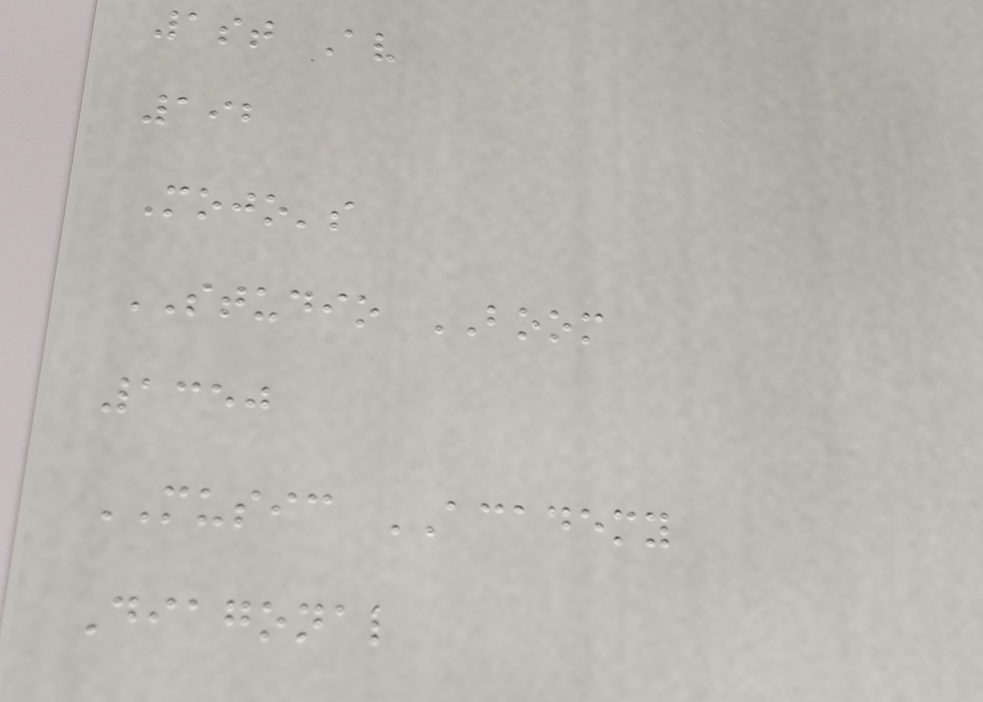1st Av
192
Mojo's
STUDIO BOOM
1350
MUSIC ACADEMY
Diagonal
